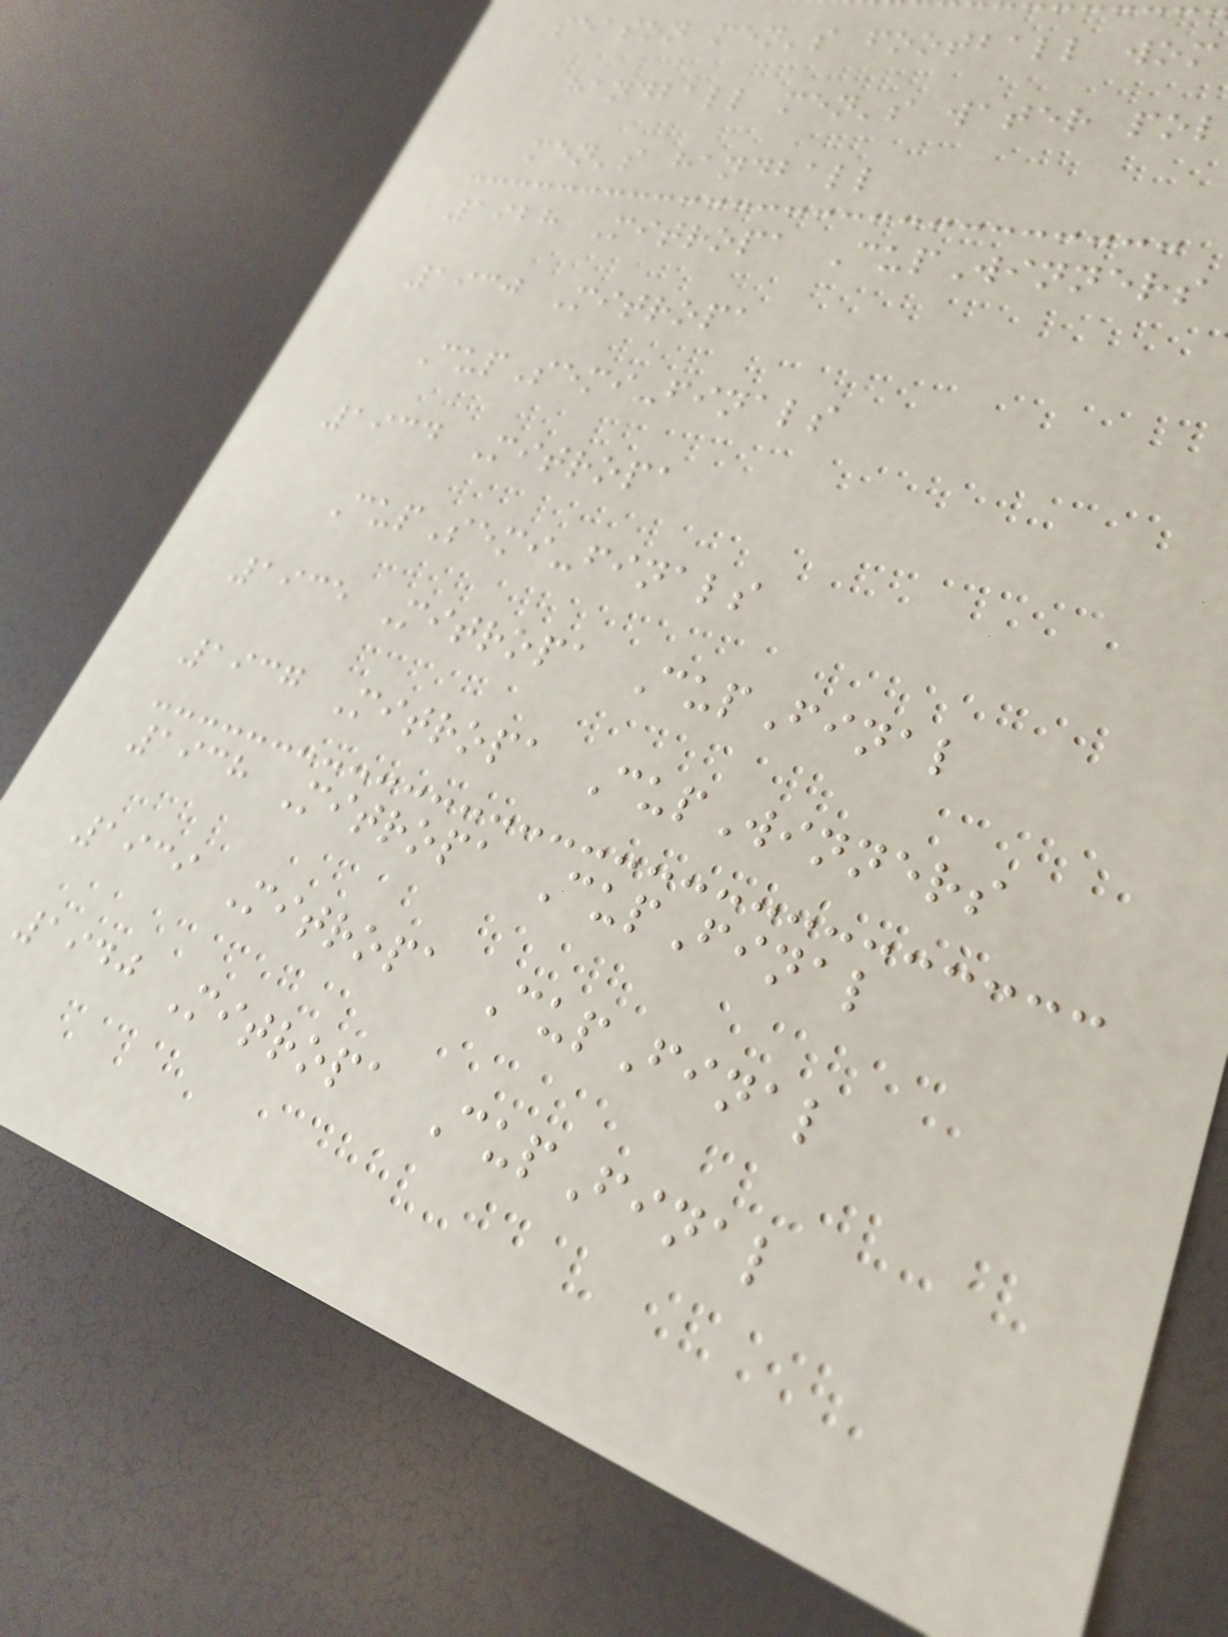season men's football wom
handball men's water pol
men's handball
1928 Mitropa CupWinners
1930 Mitropa
CupSemi-finals
1934 Mitropa
CupSemi-finals
1935 Mitropa CupFinal
1937 Mitropa CupWinners
1938 Mitropa CupFinal
1939 Mitropa CupFinal
1940 Mitropa CupFinal
